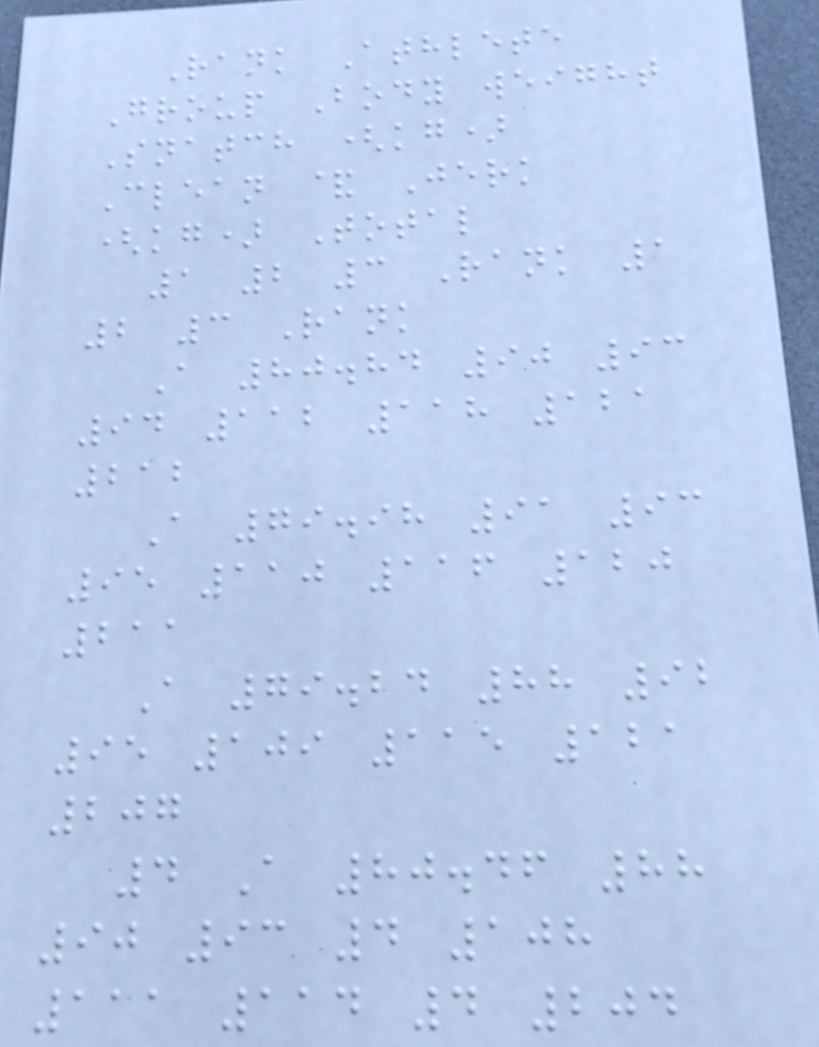Rank Athlete
Group Body weight
Snatch (kg)
Clean & Jerk
(kg) Total
1 2 3 Rank 1
2 3 Rank
A 80.84 90 93
94 112 118 121
212
A 79.98 91 93
95 110 116 120
211
A 79.24 88 92
95 109 115 121
207
4 A 80.46 88
90 93 4 108
111 114 4 204
